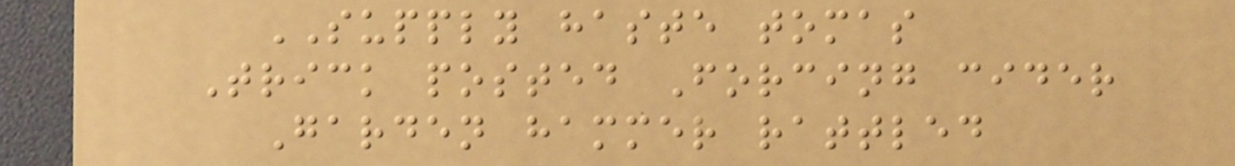SUPPLY haste tomas
Trick posted Forcing cider
Garden hammer rattled
